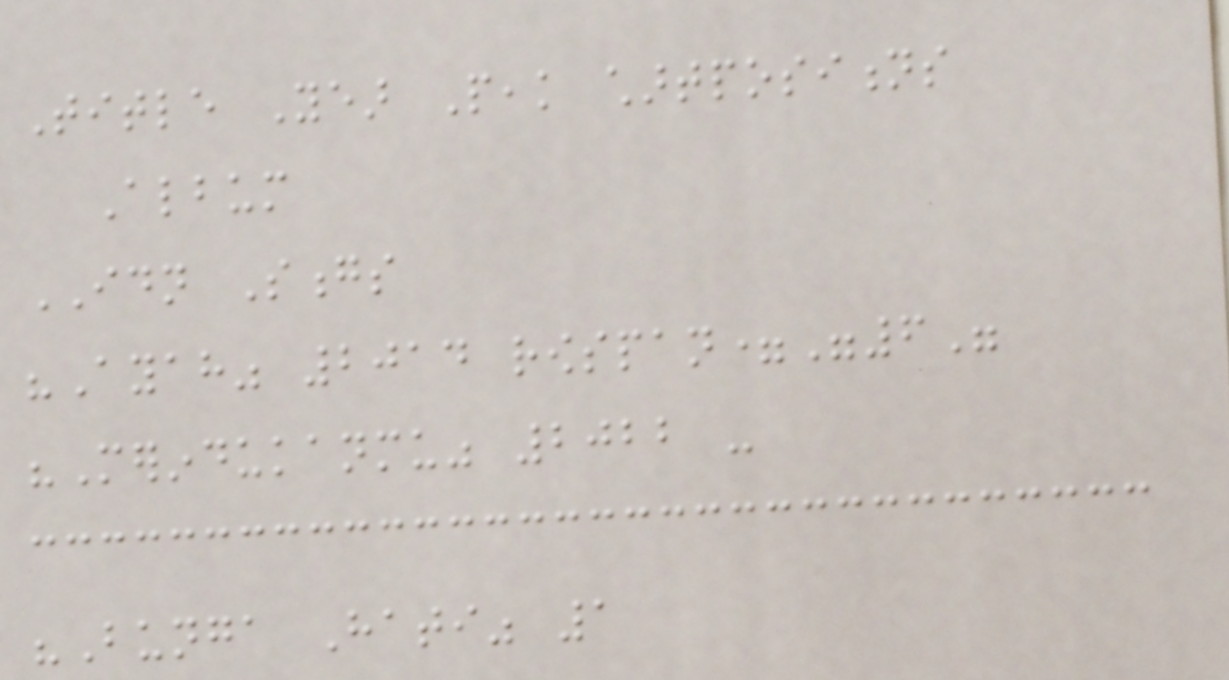Title Year Peak chartpositions
Album
IDN Songs
"Ayah" 2014 rowspan="6"
"Merindukanmu" 2022 -
"Bunga Hati" 1
